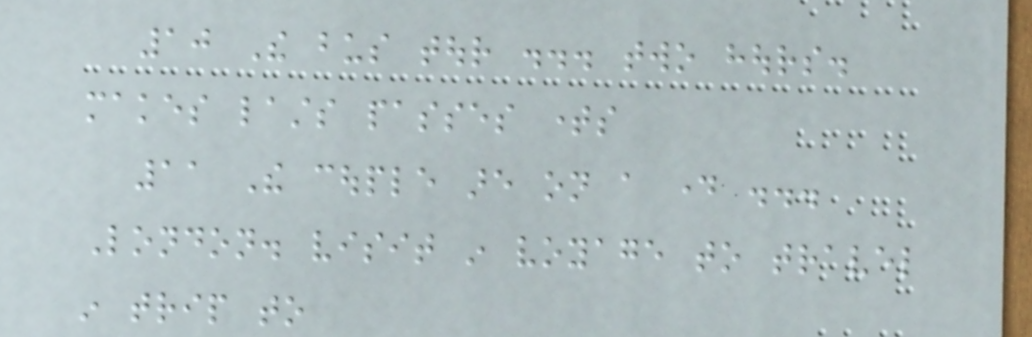10 The bus tour ... two hours.
makes lasts passes times
11 The couple are on a day ...
London. visit in voyage to travel
in trip to
